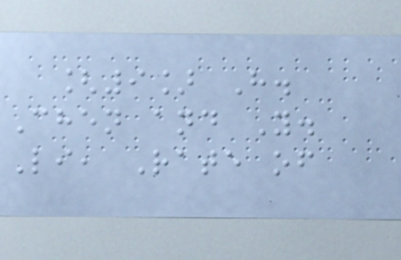[9] H.
Chen and Y.
Li, Rate of
